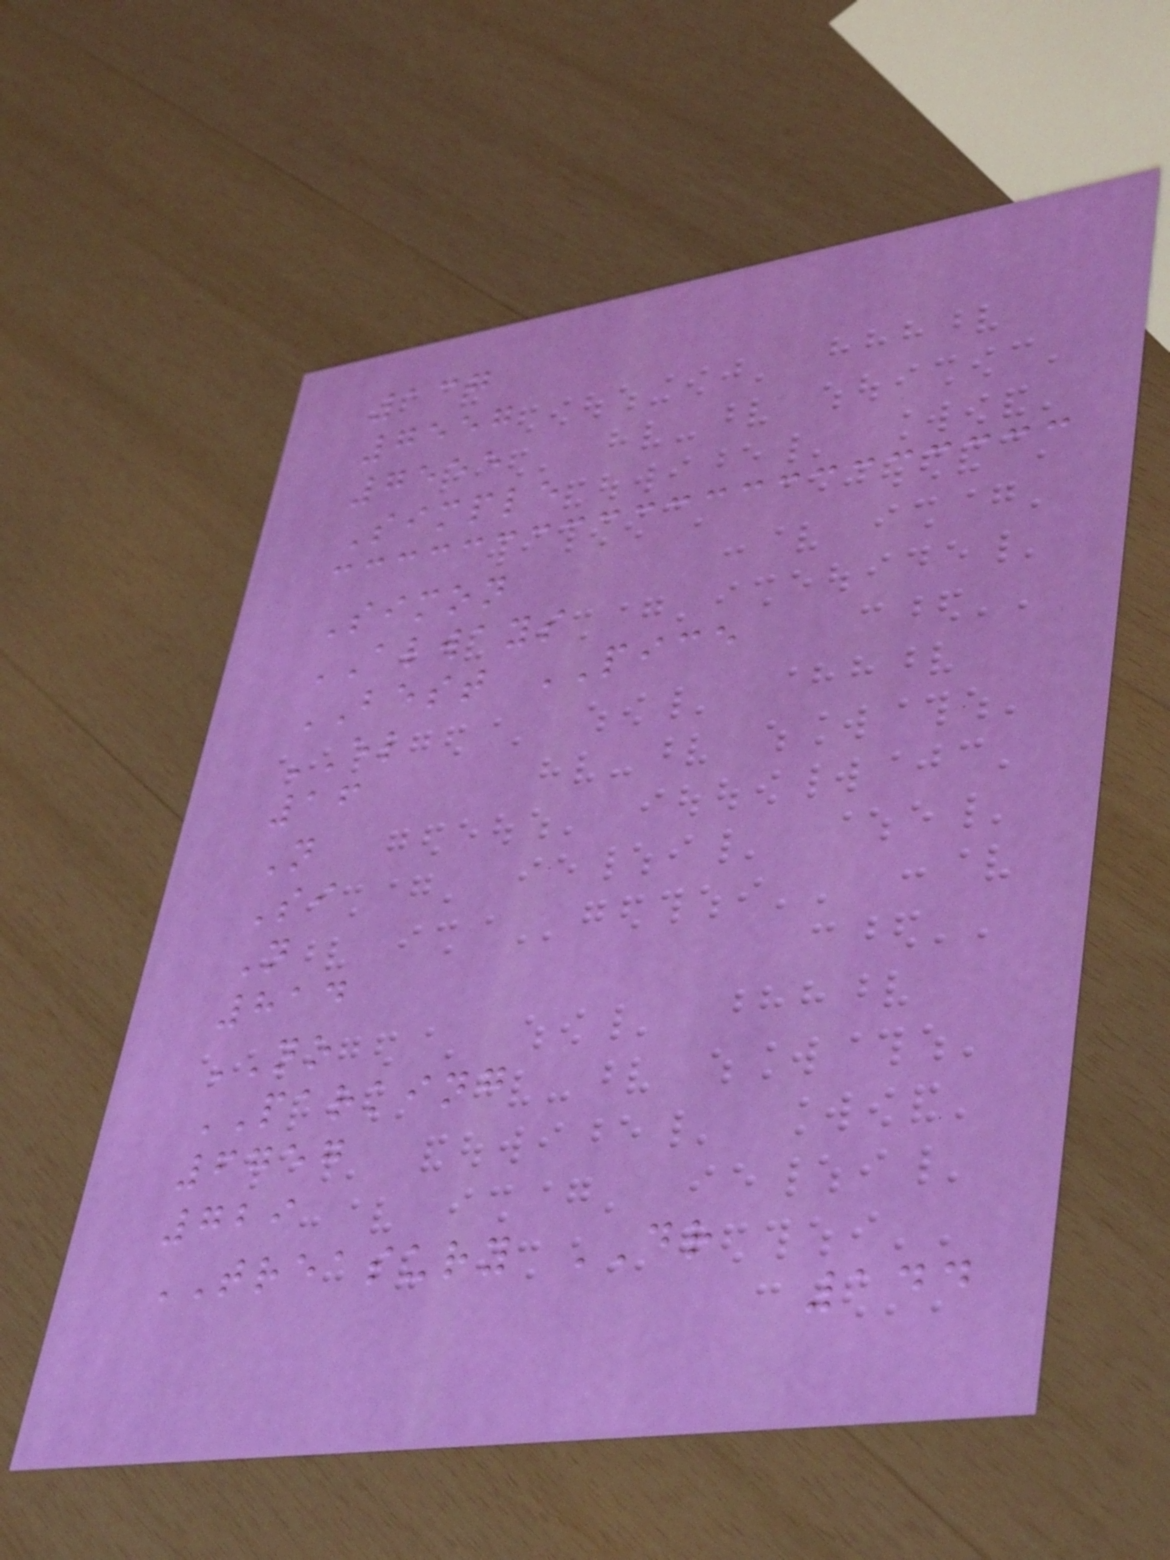137
7557
7555
Simple
Simon
ALWAYS
BEST PICE
EL
16
N
Si
N
814
NO
PARKING
6757
729
TREASURY DR
144
